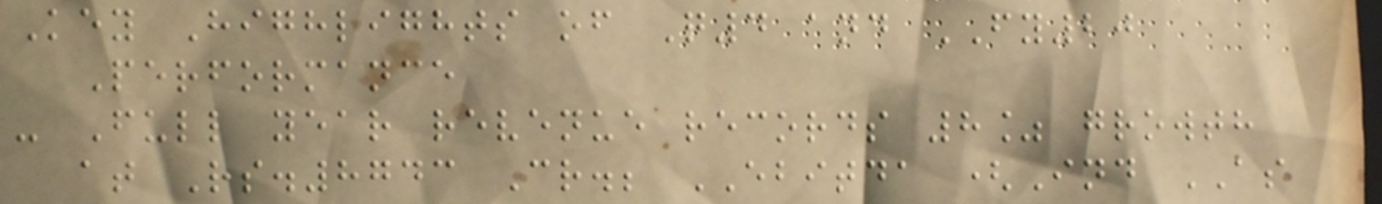Key Highlights of Q4 and FY20
Performance
- Full year revenue records 8% growth
at Rs.8743 Cr.; EBITDA (Ind AS
